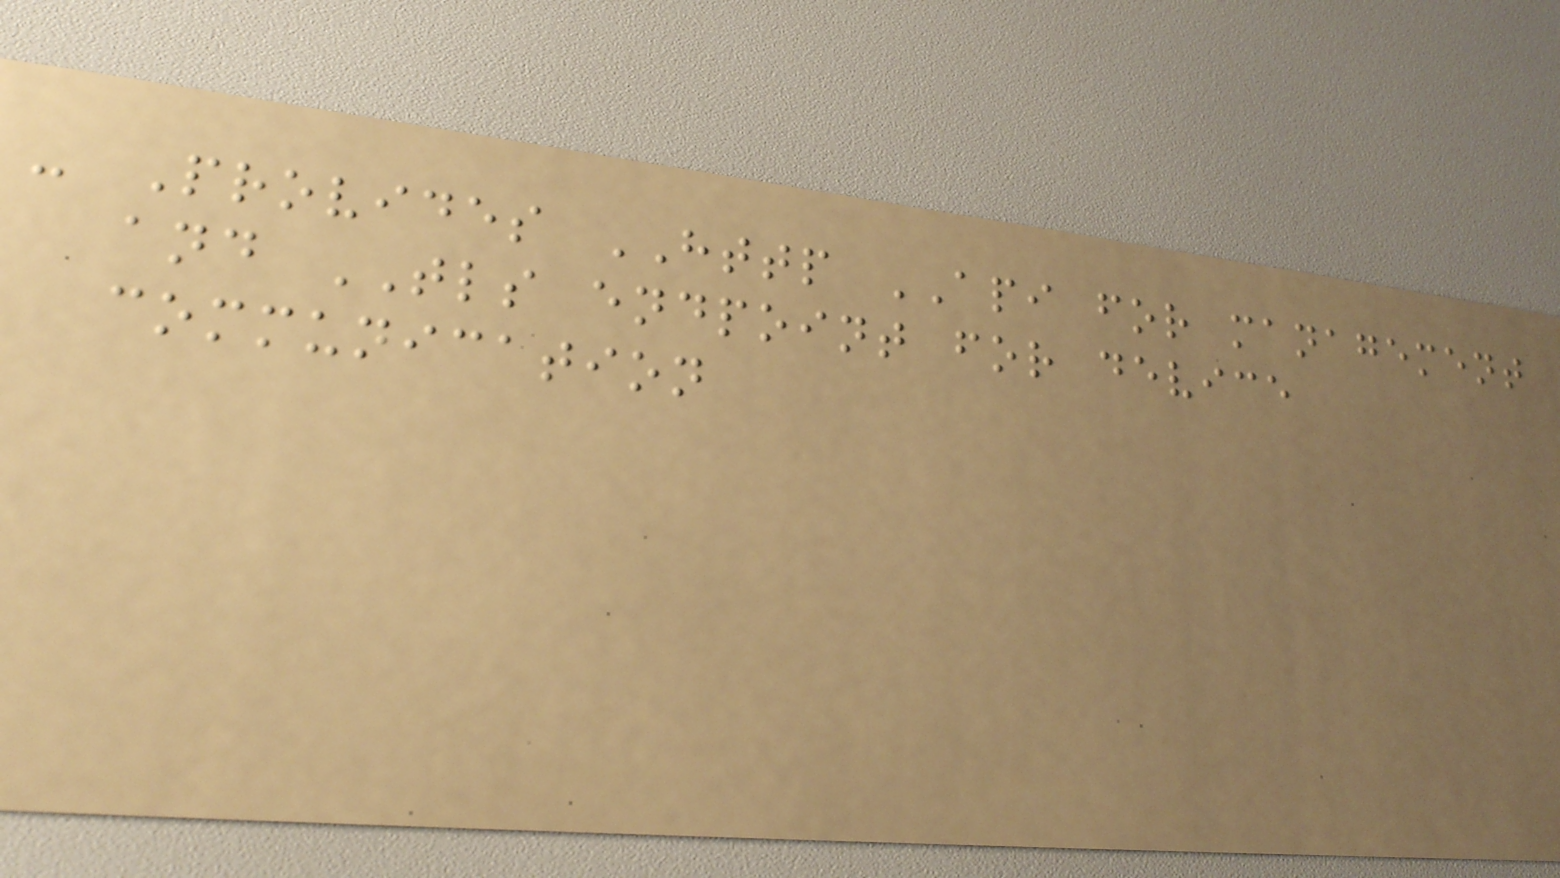- Provides HTTP API for management
and TLS endpoint for device
communication
